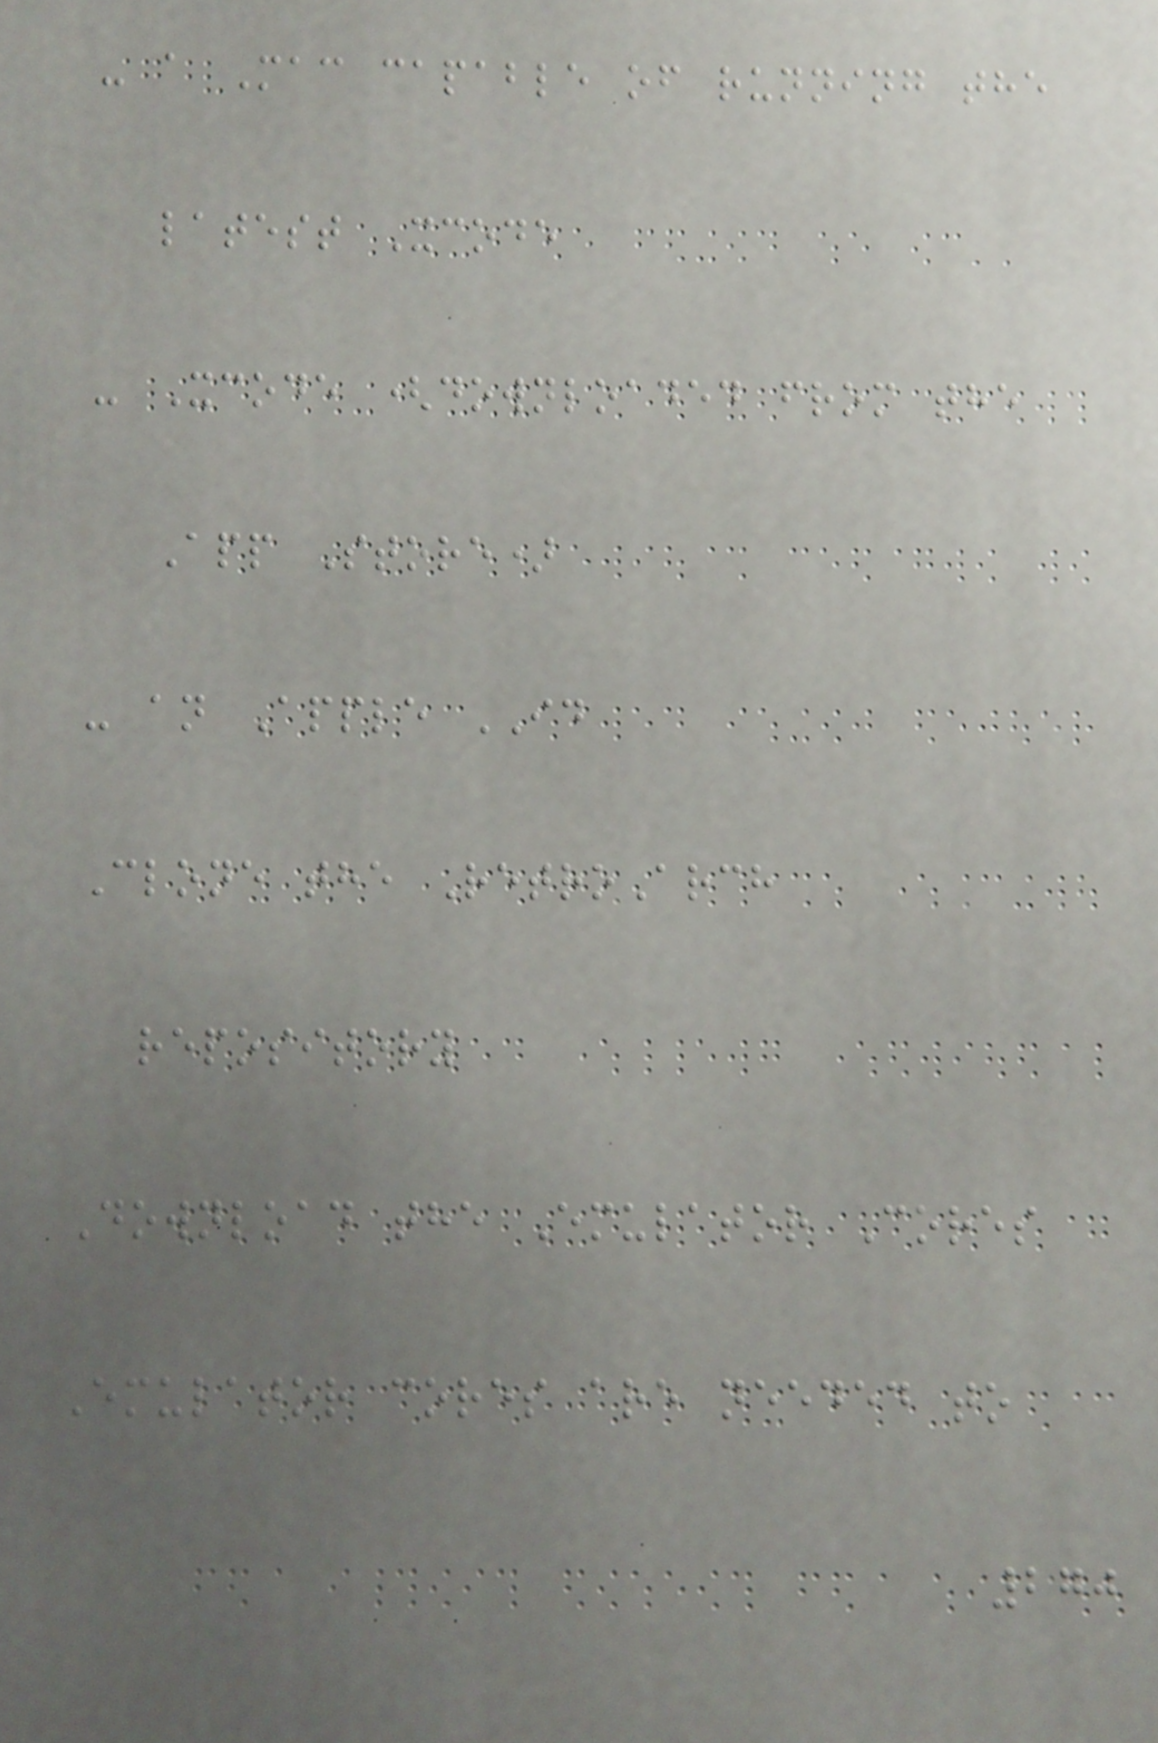- a Mac capable of running the
latest Xcode
- Xcode (downloaded from the
App Store)
- an Apple ID
Clone the RetroArch
repository
Download the Emulator Cores
Emulator cores are needed to
270
